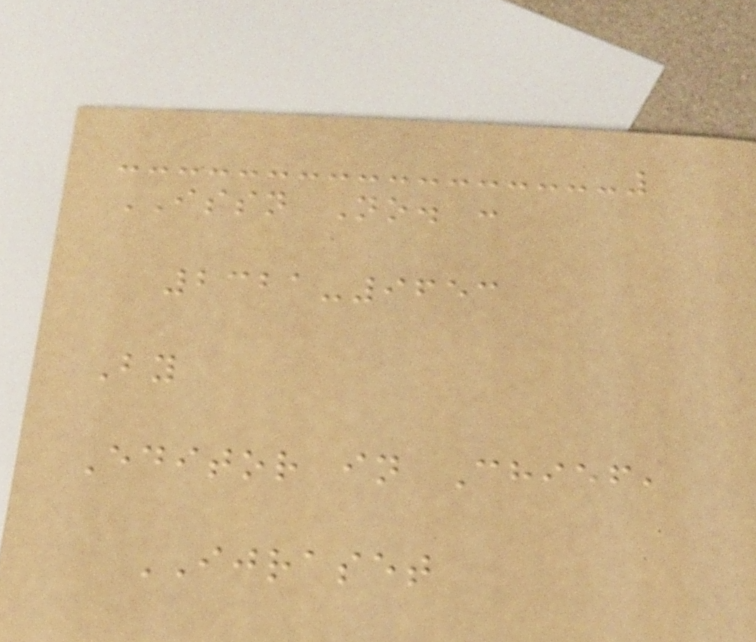ISSN No. :
2321-9653
By
Editor in Chief,
IJRASET
